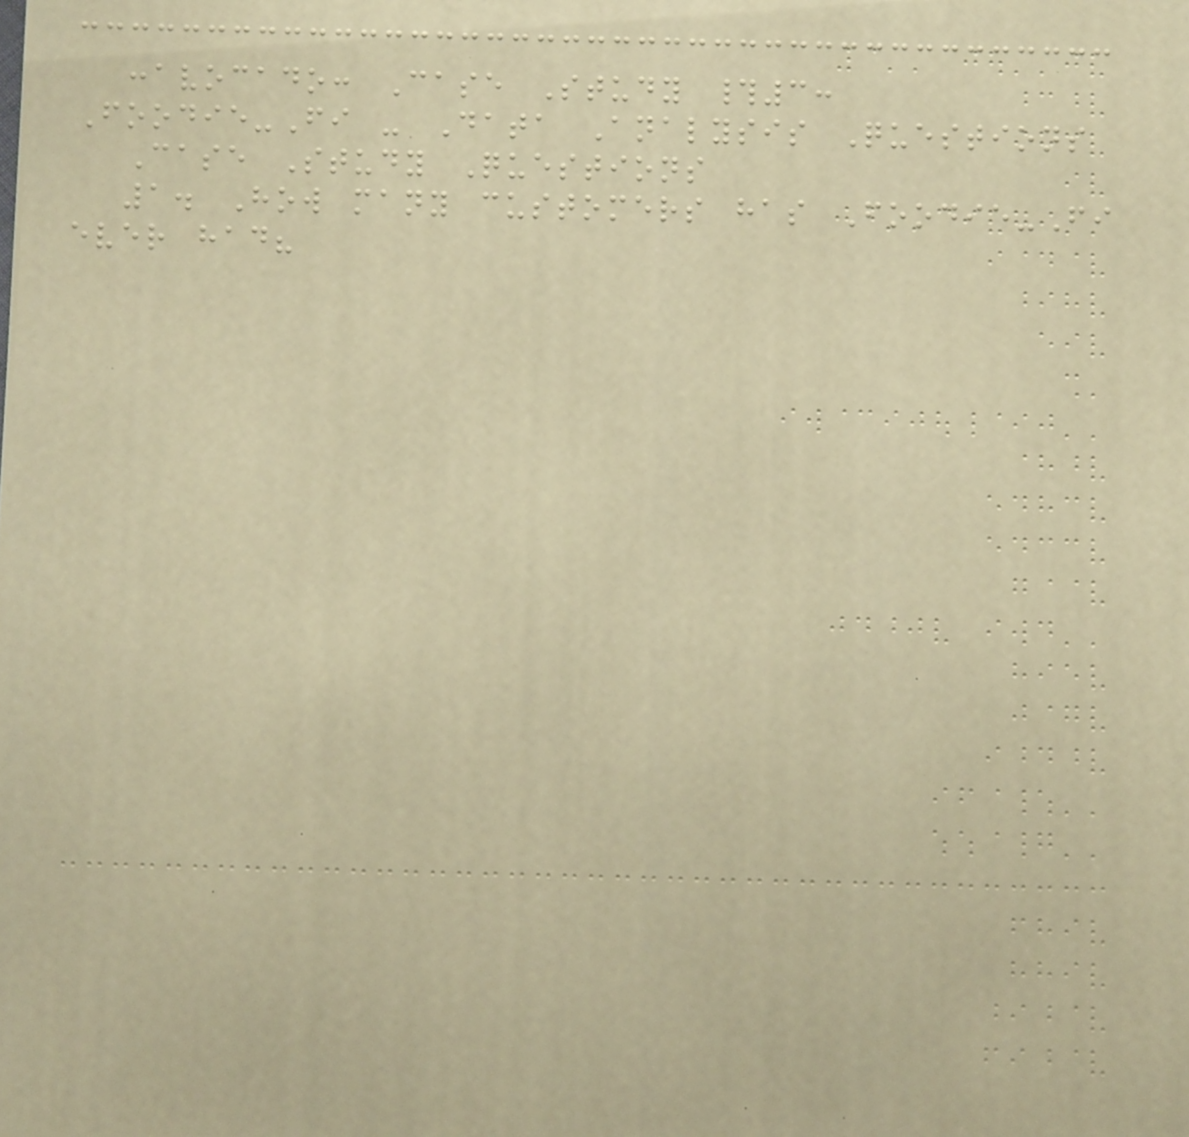:avocado: Case Study #3:
Foodie-Fi - Data Analysis Questions
Case Study Questions
1. How many customers has Foodie-Fi
ever had?
